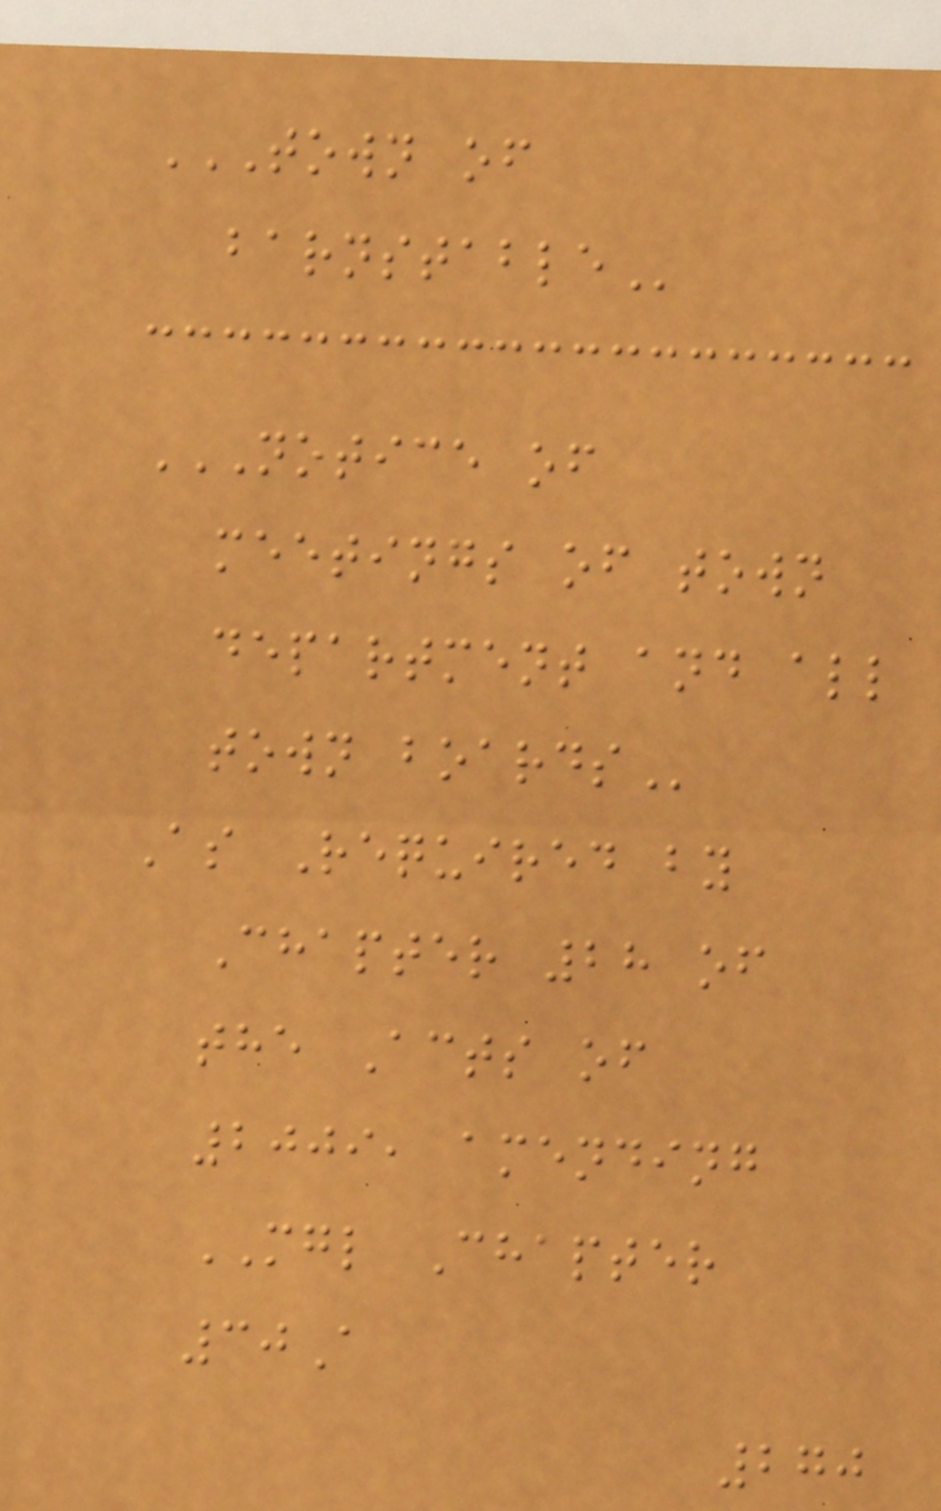TOWN OF
BARNSTABLE
NOTICE OF
MEETINGS OF TOWN
DEPARTMENT AND ALL
TOWN BOARDS
As Required by
Chapter 28 of
the Acts of
2009, amending
MGL Chapter
30A
270
